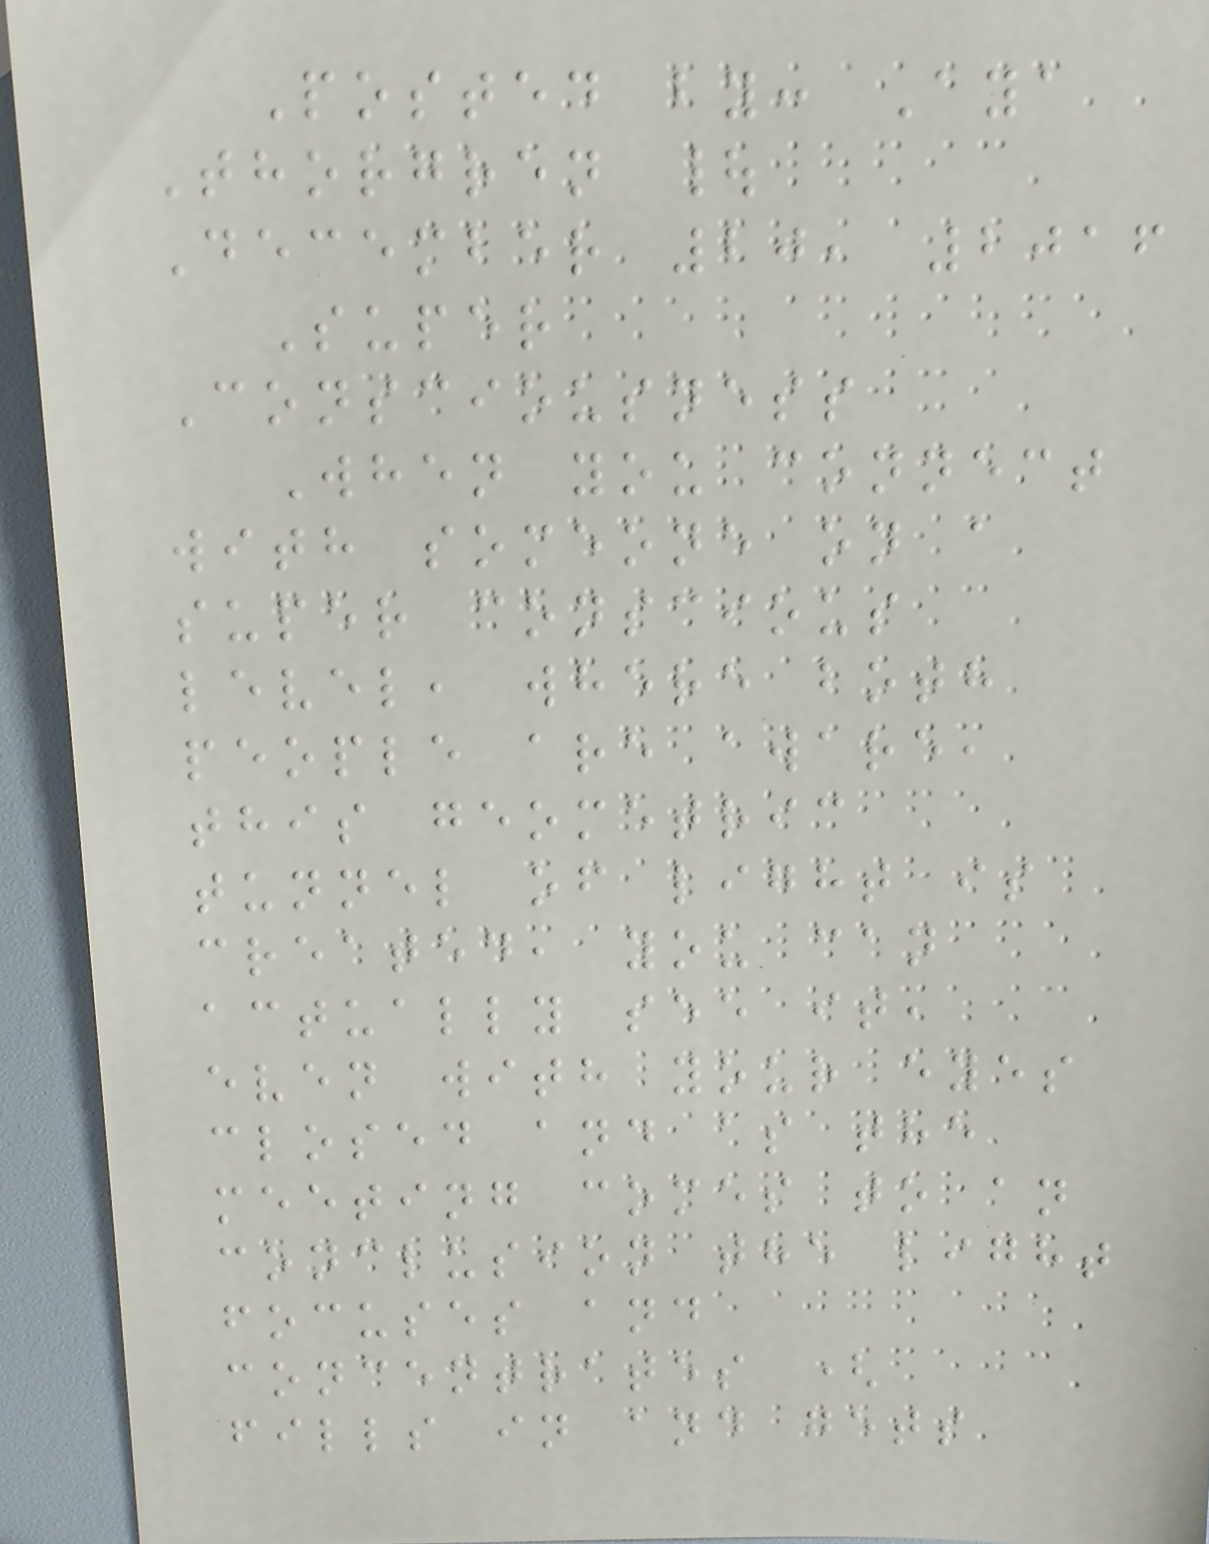Posted by: Aya
Thorgren |
December 20, 2016
Super
Consciousness
When you connect
with someone on a
super conscious
level, where both
people are aware,
this geometric
tunnel of light is
created, you can
actually see it,
even with your eyes
closed and as the
meeting comes to an
conclusion the light
focuses and
concentrates (
fills in and gets
